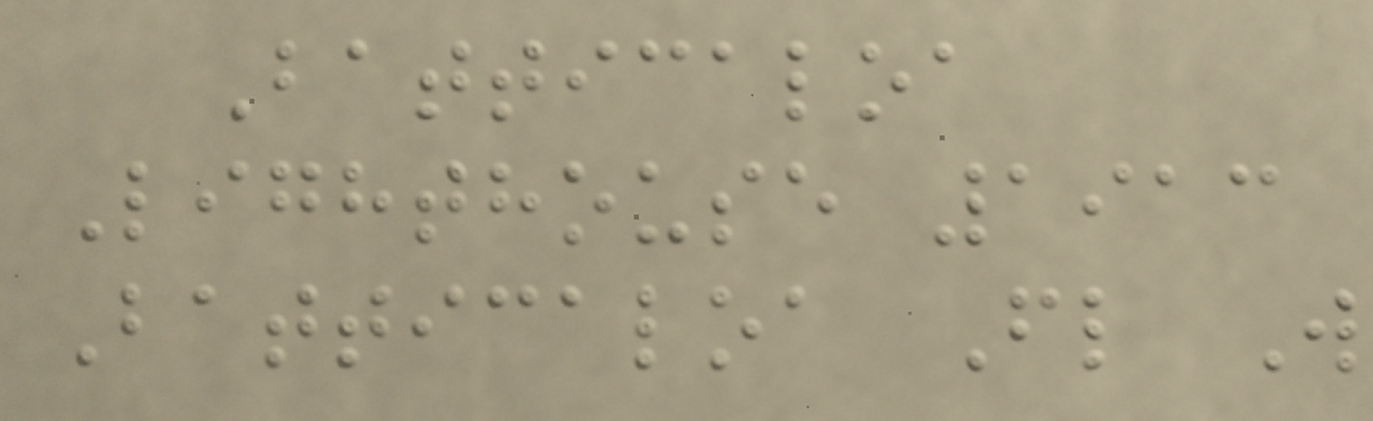Batticaloa
Lighthouse 1913
Batticaloa Fl W
